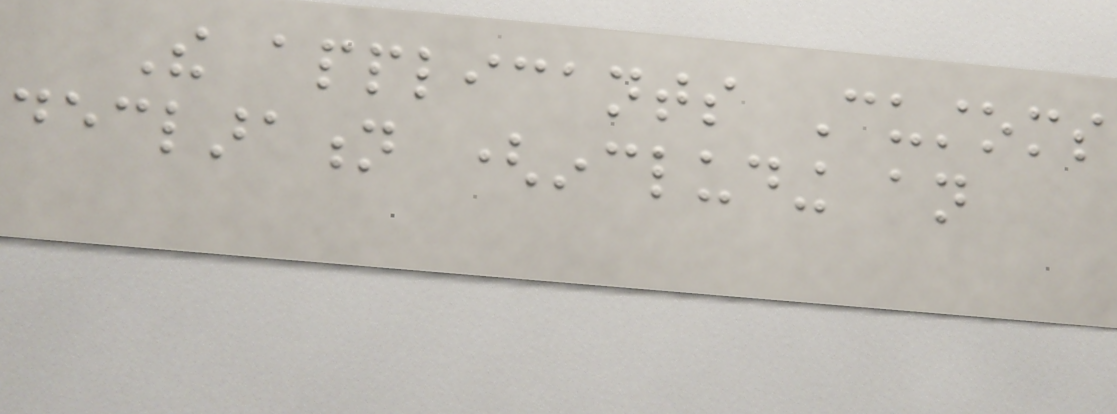The applicants Customs
declaration (including an
